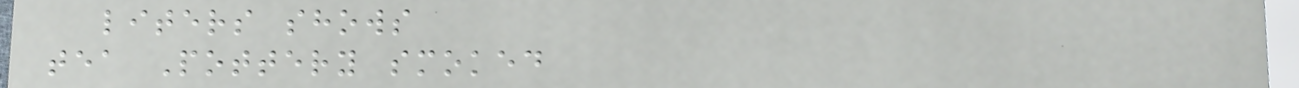liters shows
tea Pottery smoked
